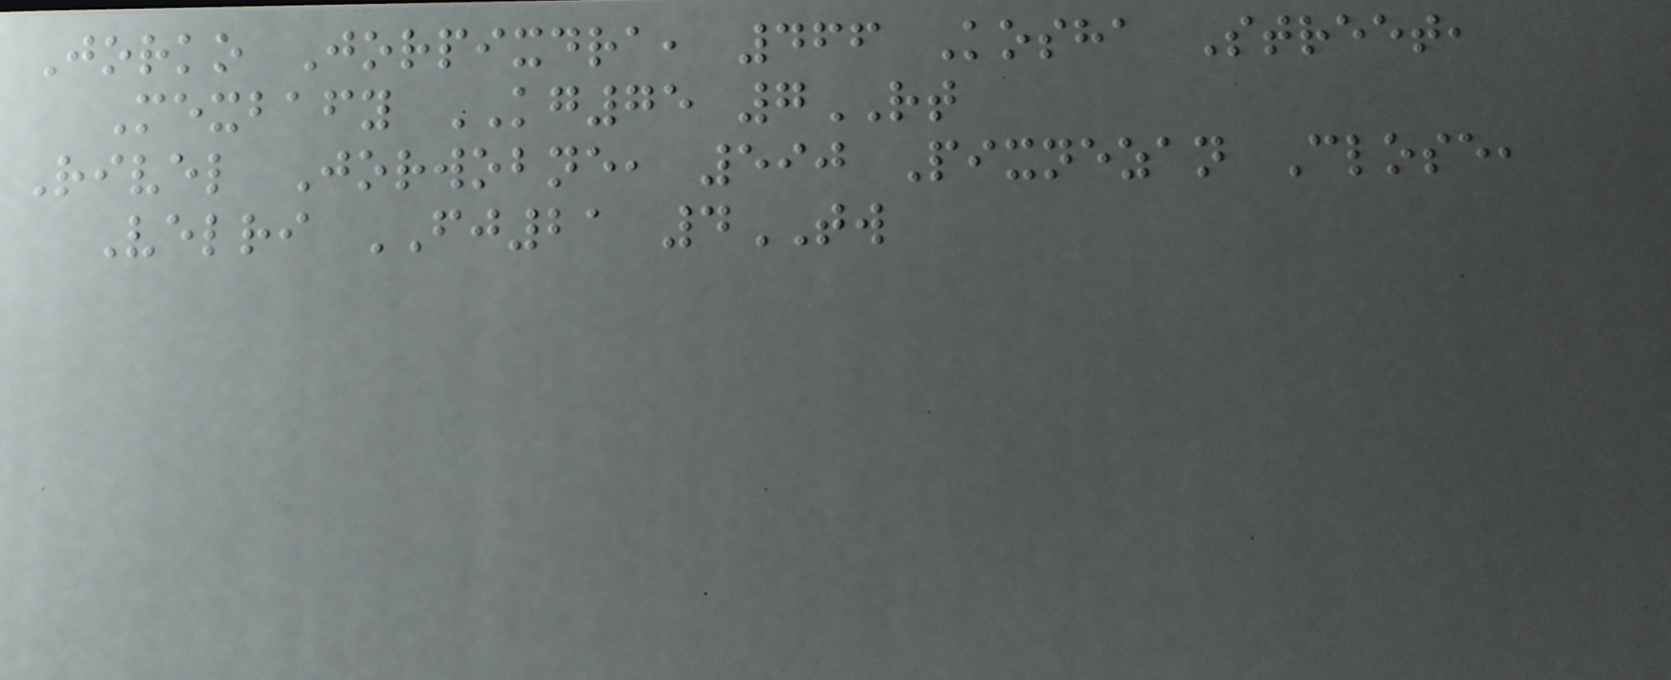Jorko Jorpixdra, 466 Kosha Street,
Mexbafy KG75 7RT
Rivel Jorwobne, 590 Pixnezan Close,
Velri FJ21 4TW
